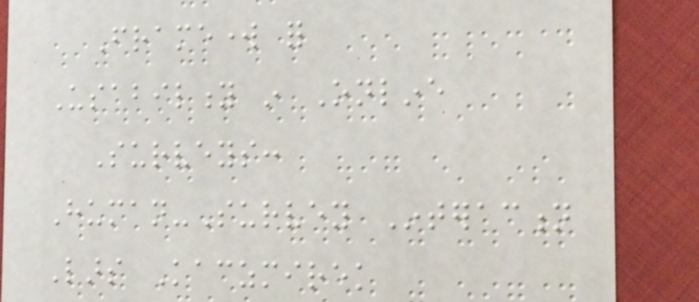Framework for
Usability in Online
Surveys:
Human-Survey Interaction
Lars Kaczmirek
